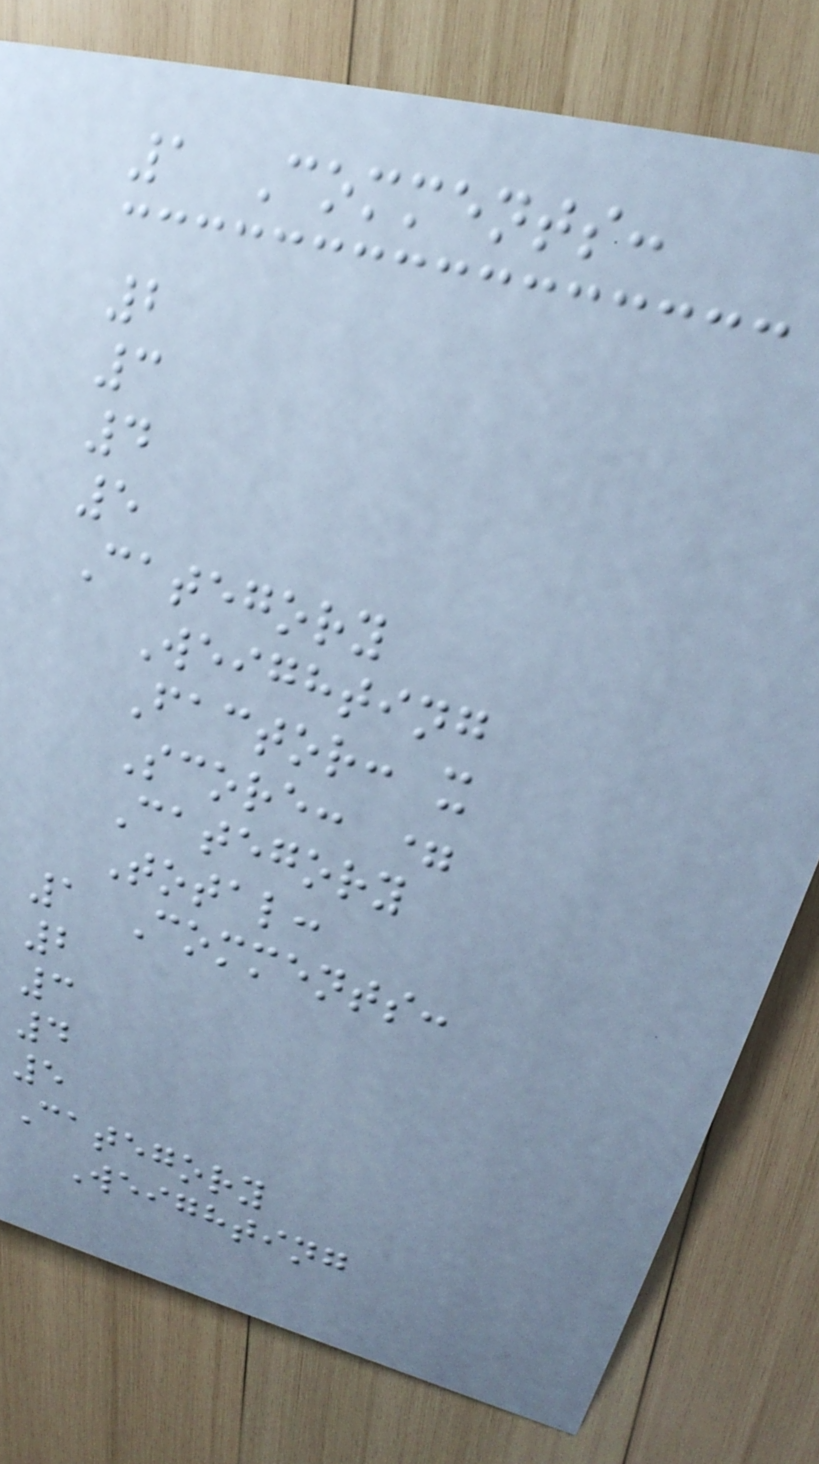1 Comments:
2
3
4
5
Category
Weighting
Factor: x
Score: =
Category
Total:
1 Comments:
2
3
4
5
Category
Weighting
